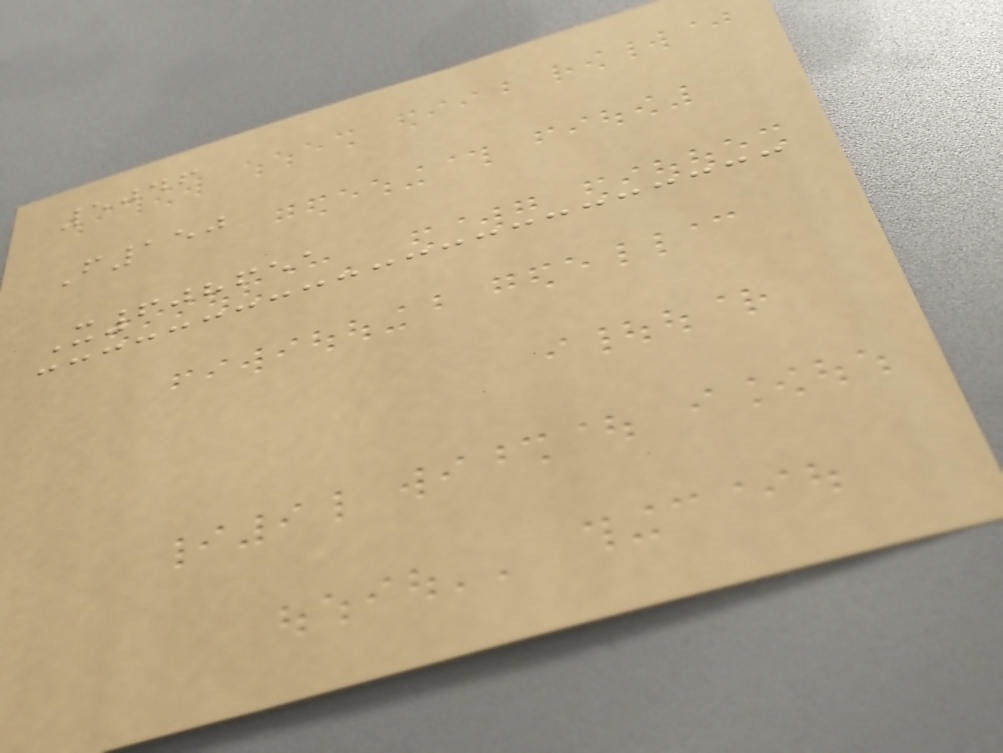5046
F150
X608651
